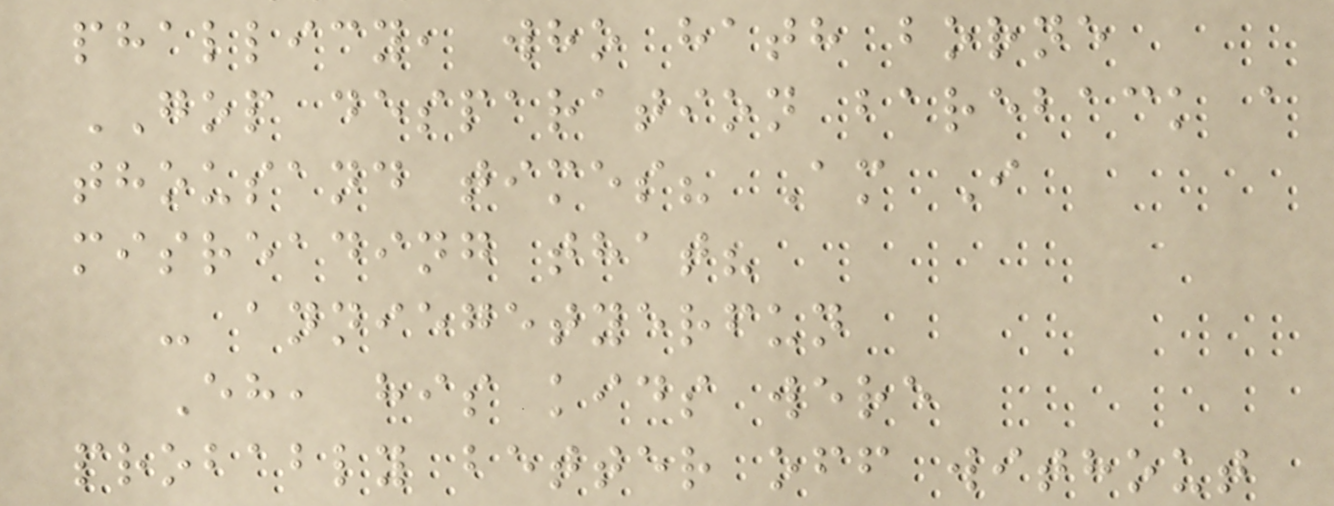phallicy, who hath borne
GOP desparation bareback a
thousand times? Am I
misreading that?
- anniegetyerfun
Eh, his kids were
probably better off without
